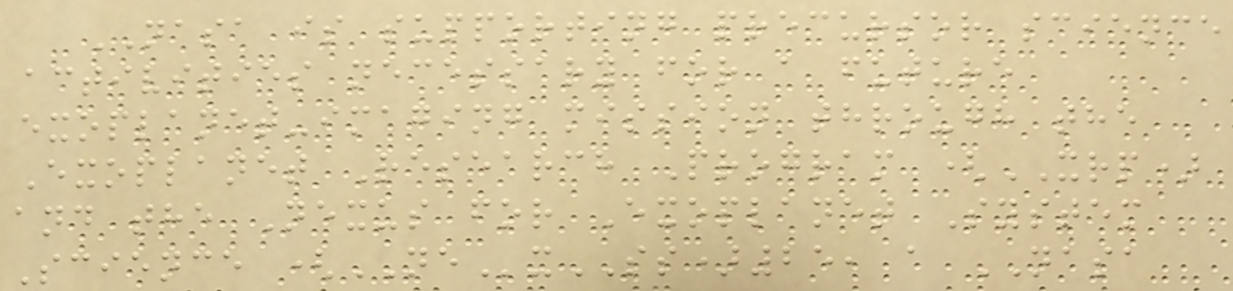NASA is supporting precursor science
activities necessary for a future
exoplanet-imaging mission through the
Exoplanet Research Program (XRP)
and the Nexus for Exoplanet System
Science (NExSS)25, a NASA
